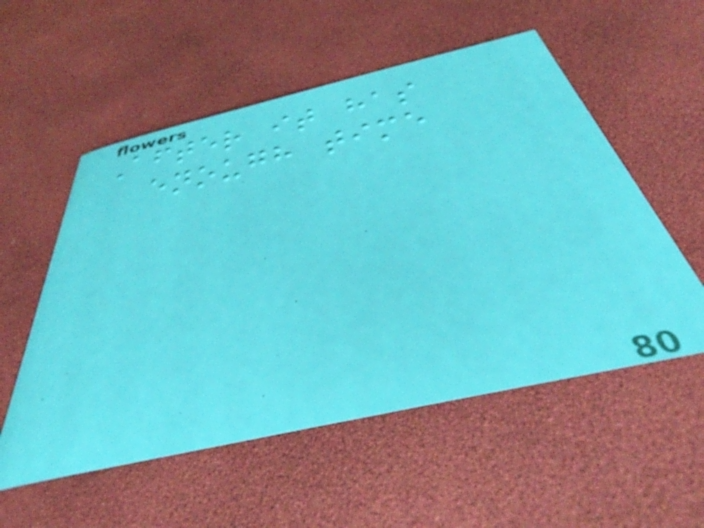After it has
enough time
